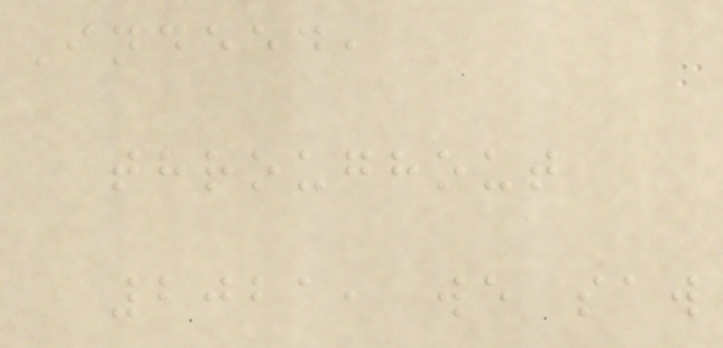Indeed,
throughout
2021, we saw
